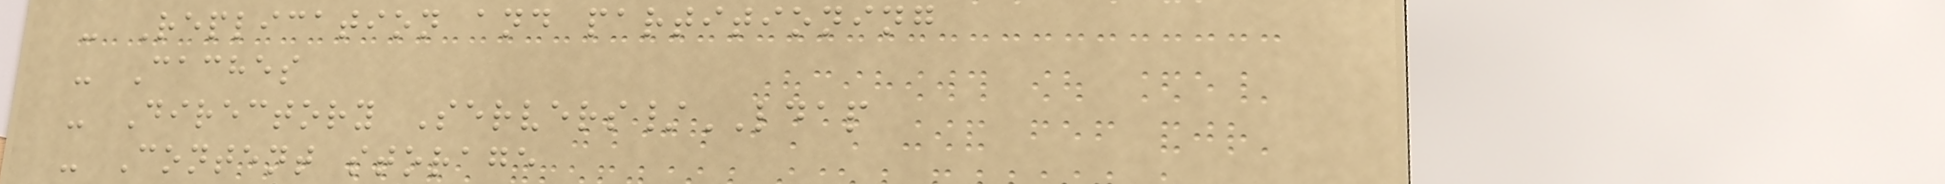- Replication and partitioning
- Caches
- Directory Servers/LDAP
- Content storage
